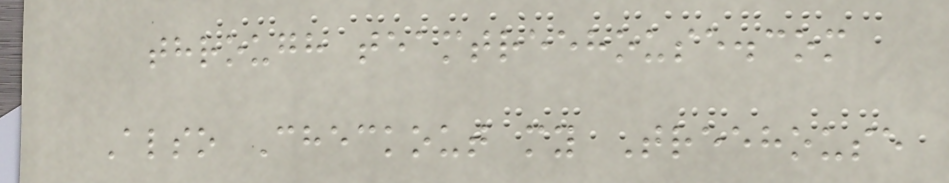through teamtreehouse.com
Also Checkout my Treehouse
